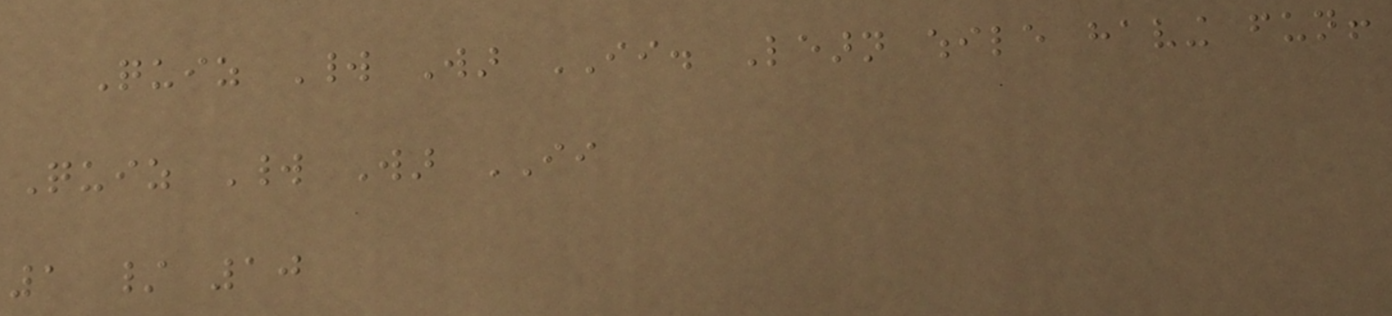Quiz World War II. Learn while having fun!
Quiz World War II
1 / 10
